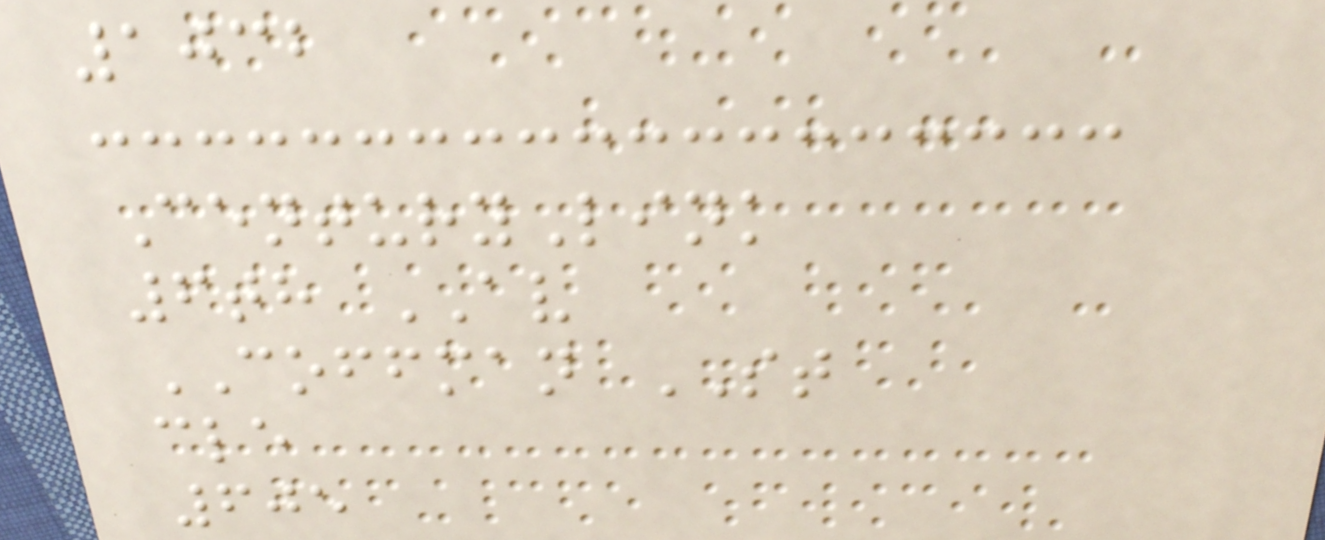1032
CenturyLink
6th AV
COFFMAN ST
cle
605
